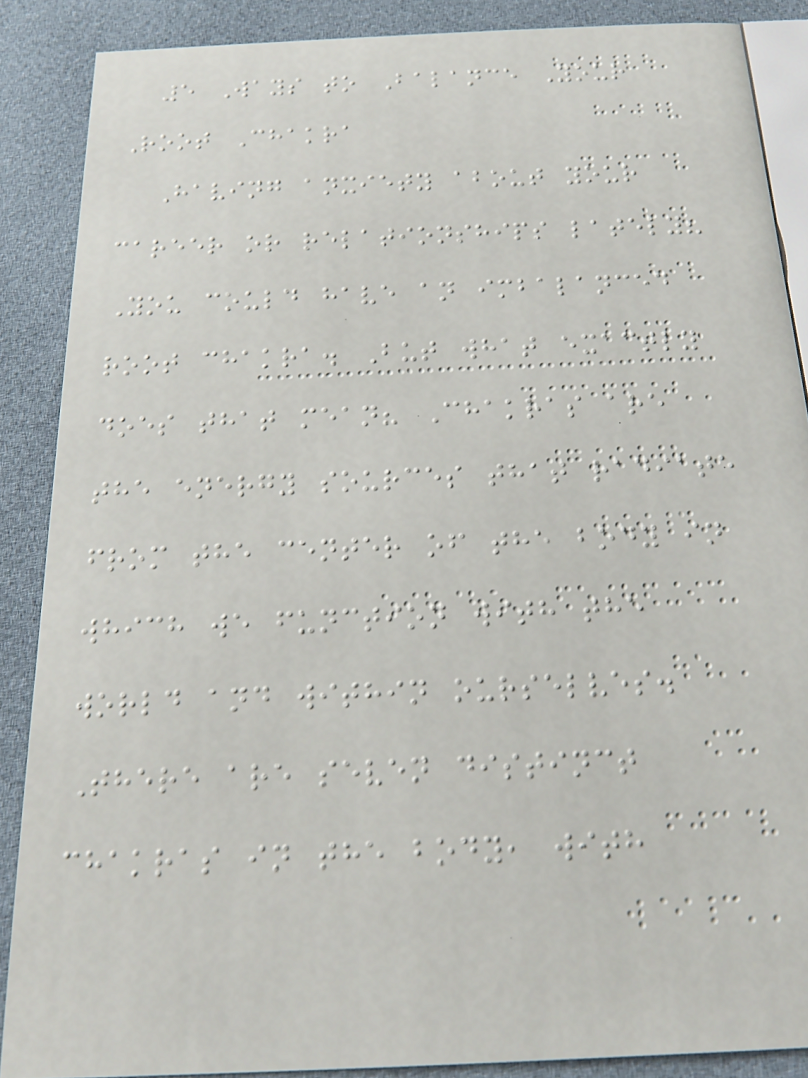5 Ways to Balance Your
Root Chakra
Having anxiety about your
career or relationships lately?
You could have an imbalanced
root chakra. But what exactly
does that mean? Chakras are
the energy sources that radiate
from the center of the body in
which we function with the
world and within ourselves.
There are seven distinct
chakras in the body, with
